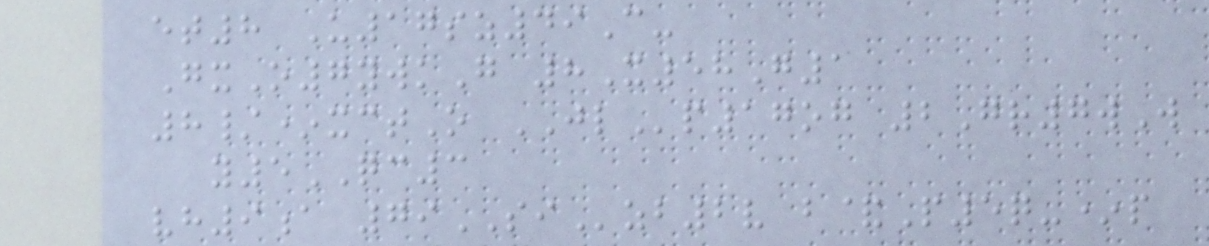et8 U17sz49C-
GxO7ywkG 8X58G1
8/*xctO JLp17og 2Gr7wW
y5QC3
vh9a 79SIzb2v b&P5q-*p
